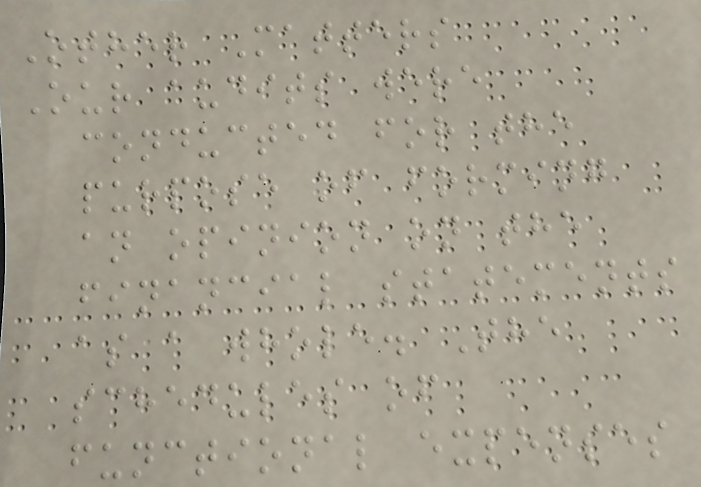Other Matters
Our audits were
conducted for the
purpose of forming
an opinion on the
financial statements
as a whole. The
schedules of
functional expenses
